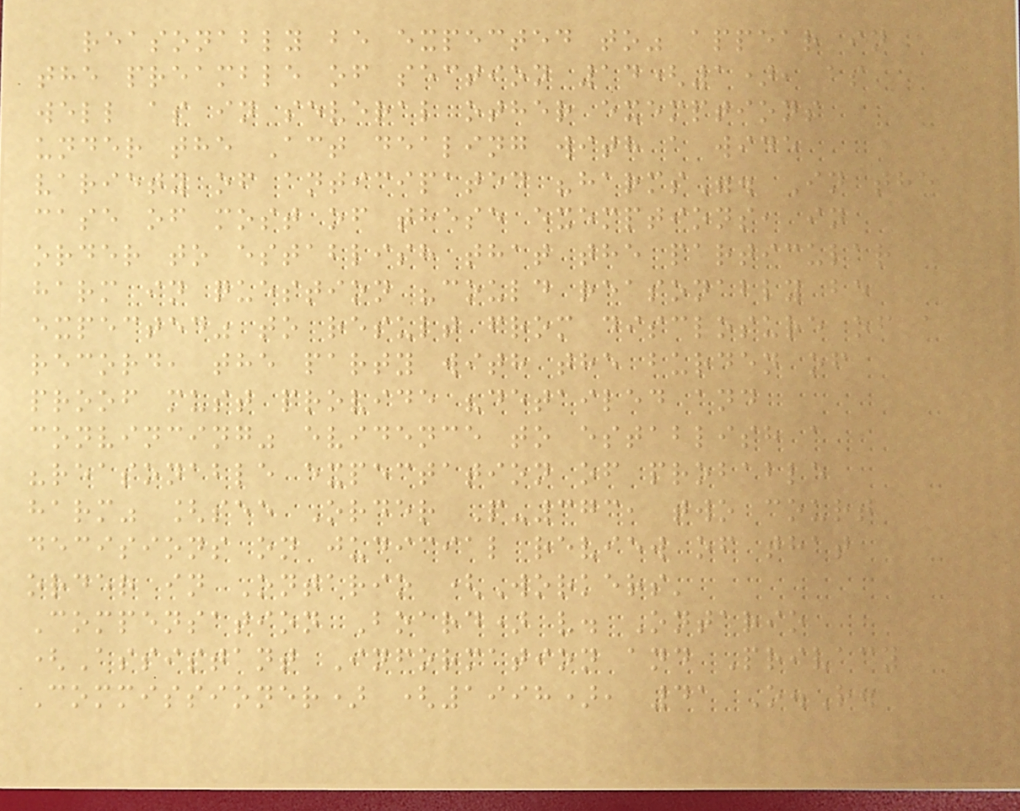reasonably be expected to" appear in
the preamble of section 14(1), as
well as in several other exemptions
under the Act dealing with a wide
variety of anticipated "harms". In the
case of most of these exemptions, in
order to establish that the particular
harm in question "could reasonably be
expected" to result from disclosure of a
record, the party with the burden of
proof must provide "detailed and
convincing" evidence to establish a
"reasonable expectation of probable
harm" [see Order P-373, two court
decisions on judicial review of that
order in Ontario (Workers'
Compensation Board) v. Ontario
(Assistant Information and Privacy
Commissioner) (1998), 41 O.R.
